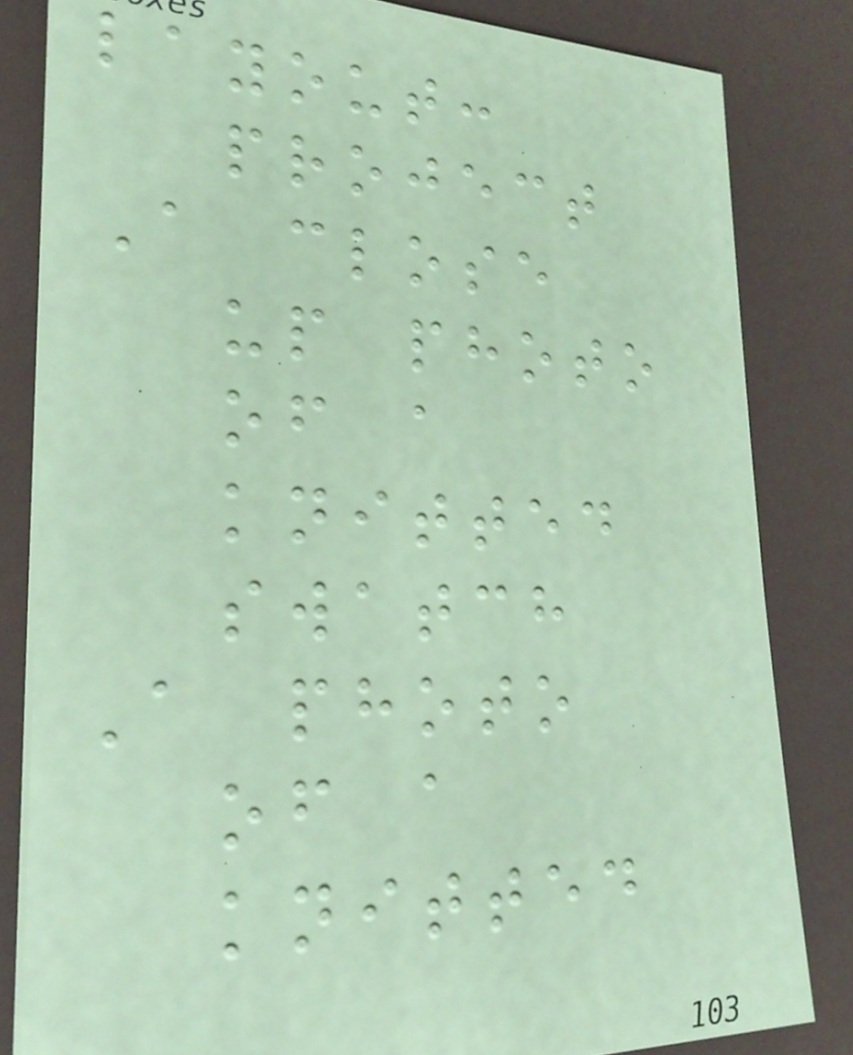layout:
project
A close
up photo
of a
knitted
swatch
A photo
of a
knitted
